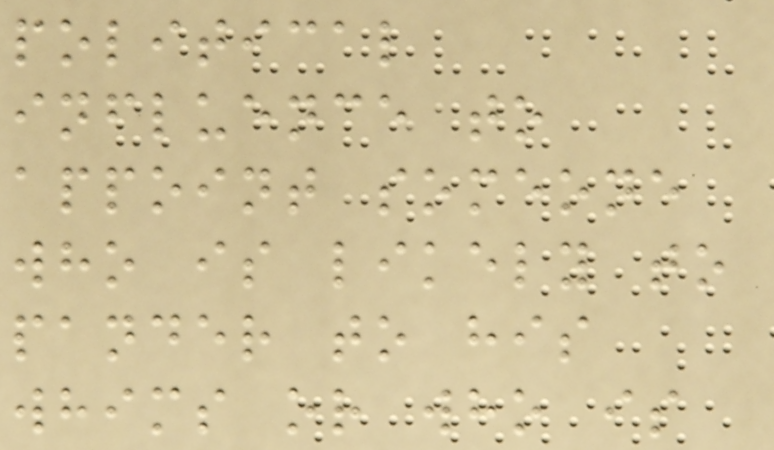political
influence to
appoint someone
who is likely to
pander to his
whims or who is
